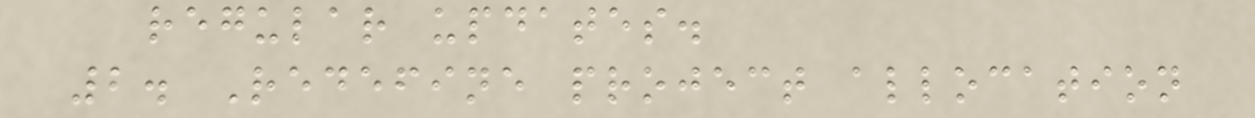regular updates.
2. Redefine project allocation
